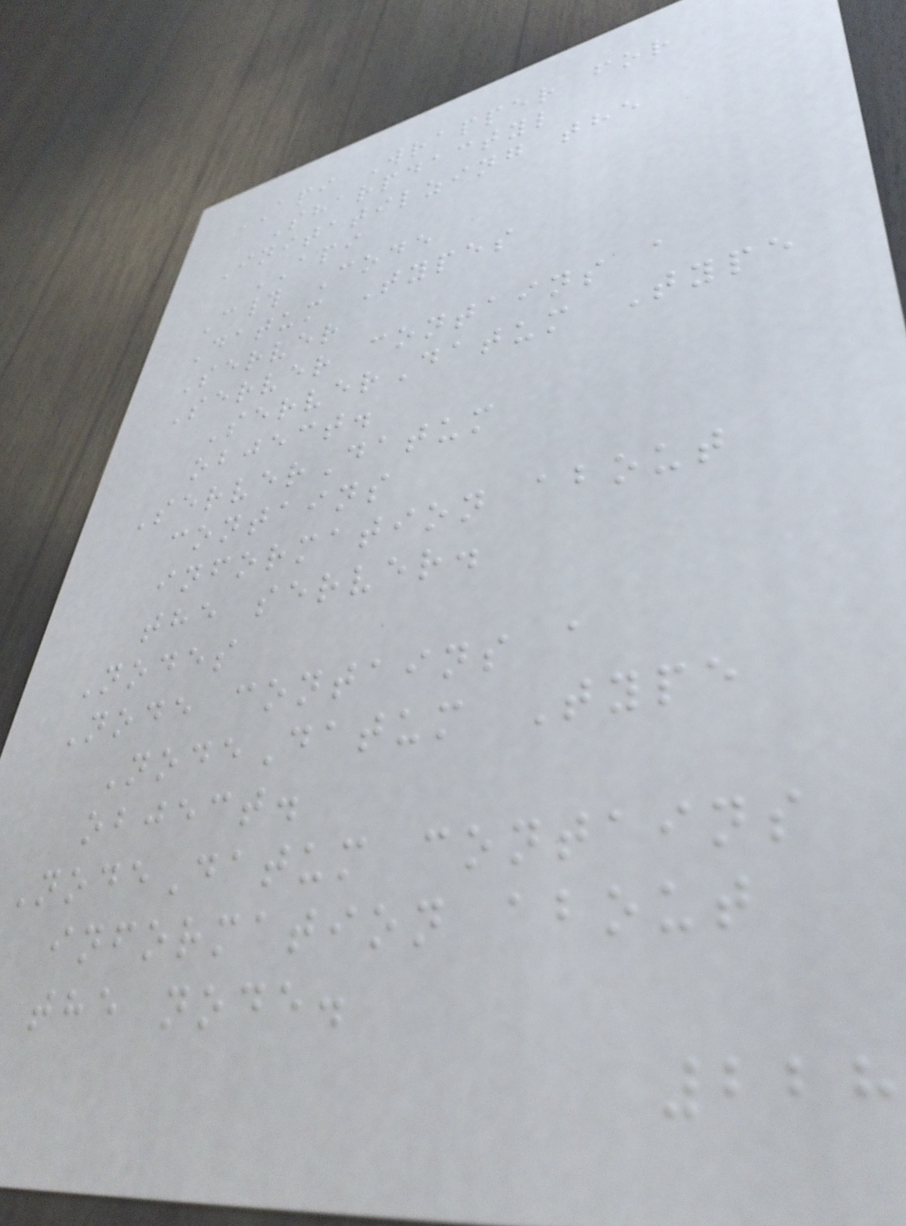API Wrapper for
Sharpdactyl
Initatilzing the
API
C# Code
Datum Types
Server
Server contains a
ServerDatum Type
object.
ServerDatum
contains
information about
the server.
Nodes
Node contains a
NodeDatum Type
object.
NodeDatum contains
information about
the node.
228
